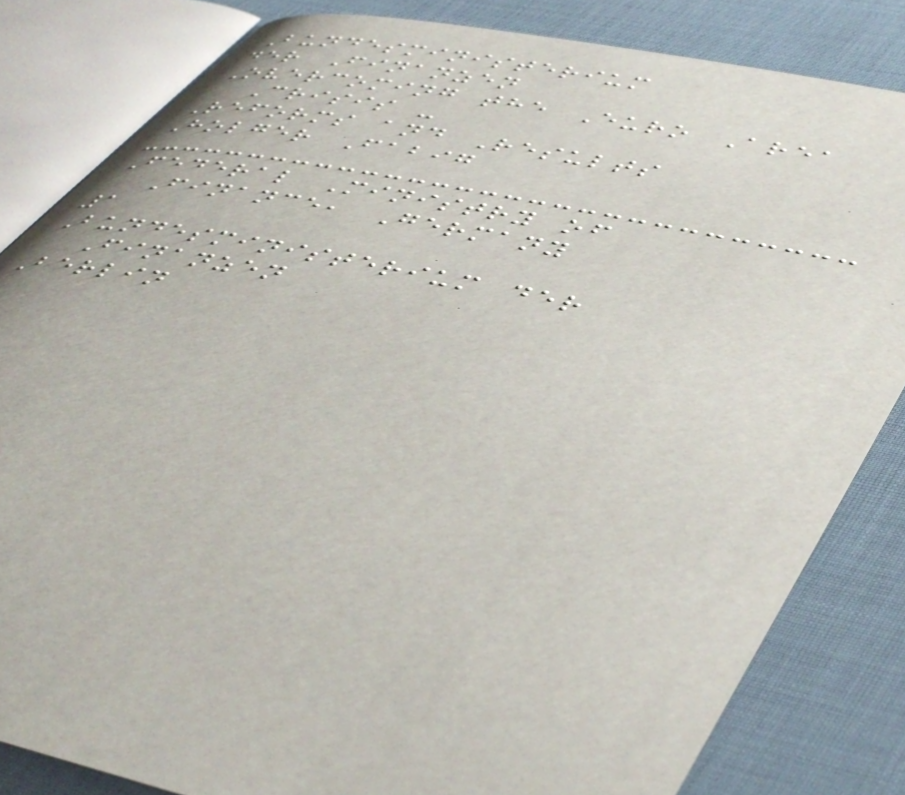Bundesministerium
der Finanzen
Overcoming the Euro Area
Crisis -
Reforms and Results
Holger Fabig
Federal Ministry of
Finance, Germany
1
Bundesministerium der
Finanzen
Berlin
